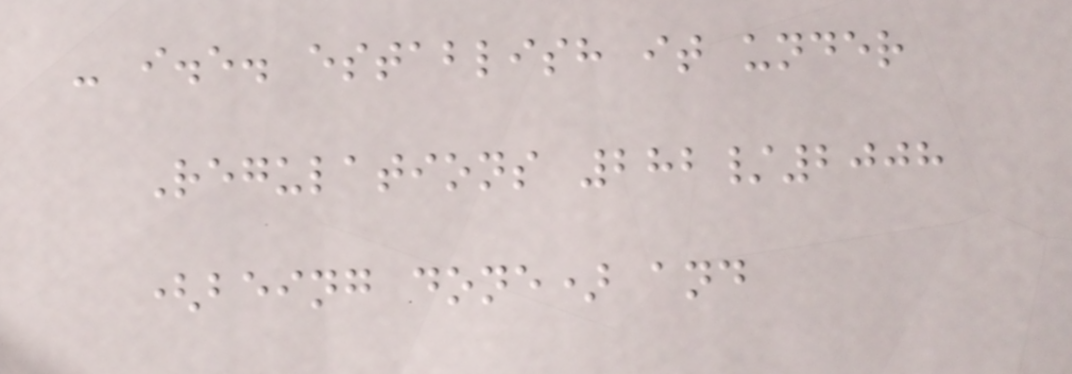- i.e. establish it under
Regulations 282/2008
(being done) and
